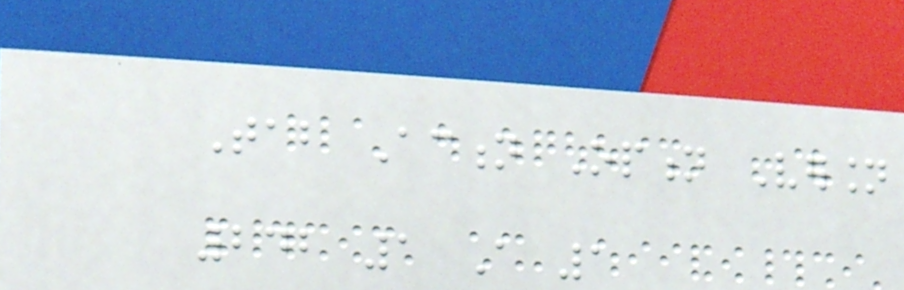Tab Action Option Version
242 1 A 1
